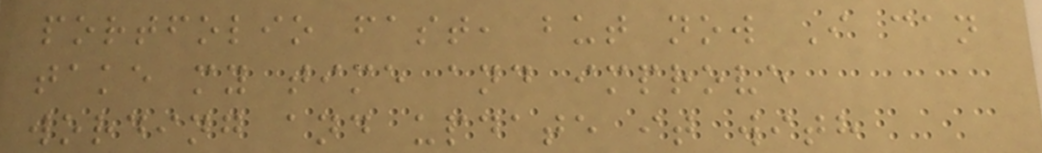portfolio fast, but now I can
take my time and improve
wording and update it with
